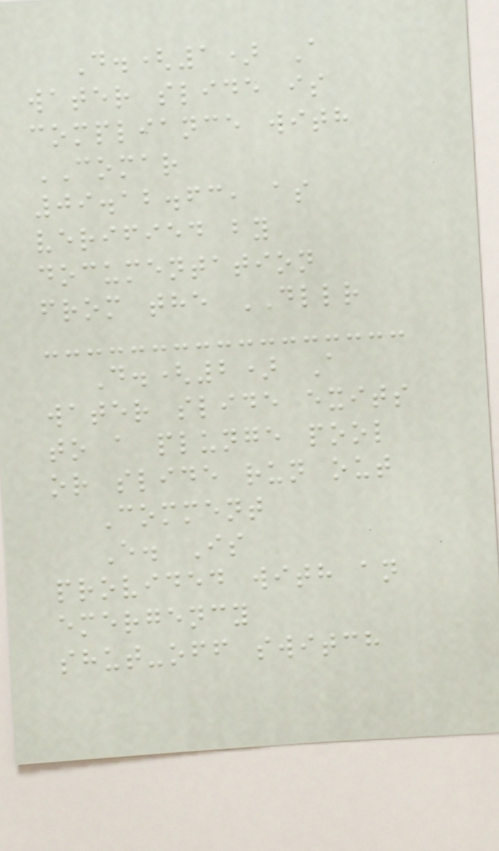D.(1) A
water slide is
compliance with
COMAR
09.12.63, as
verified by
documentation
from the DLLR
D.(2) A
water slide exits
to a plunge pool
or slide run out
Comment
E. Is
provided with an
emergency
shut-off switch
